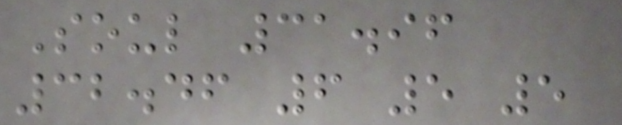Soul 31.96
32.46 6 5 5
